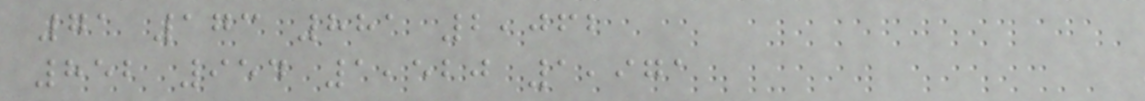71 173 881 2,062
852 954 1,520 1,971
